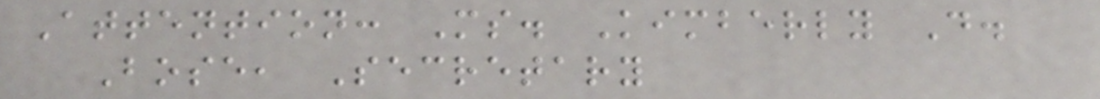Attention: Ms. Kimberly D.
Bose, Secretary
